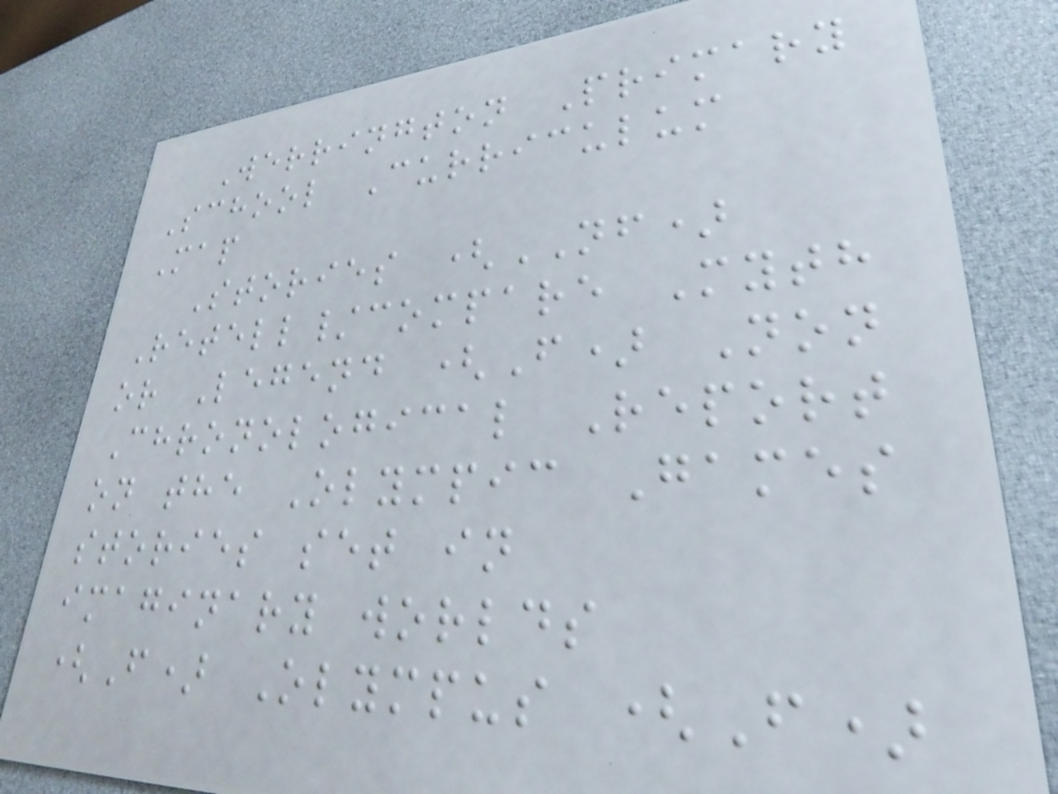Werrington Primary
School Curriculum
Map
Stories (NF)
Retell/compare Myth
or Legend (F) Non
Chronological Report
on the Olympic Games
stories set in
imaginary worlds
(F) Olympus (F)
